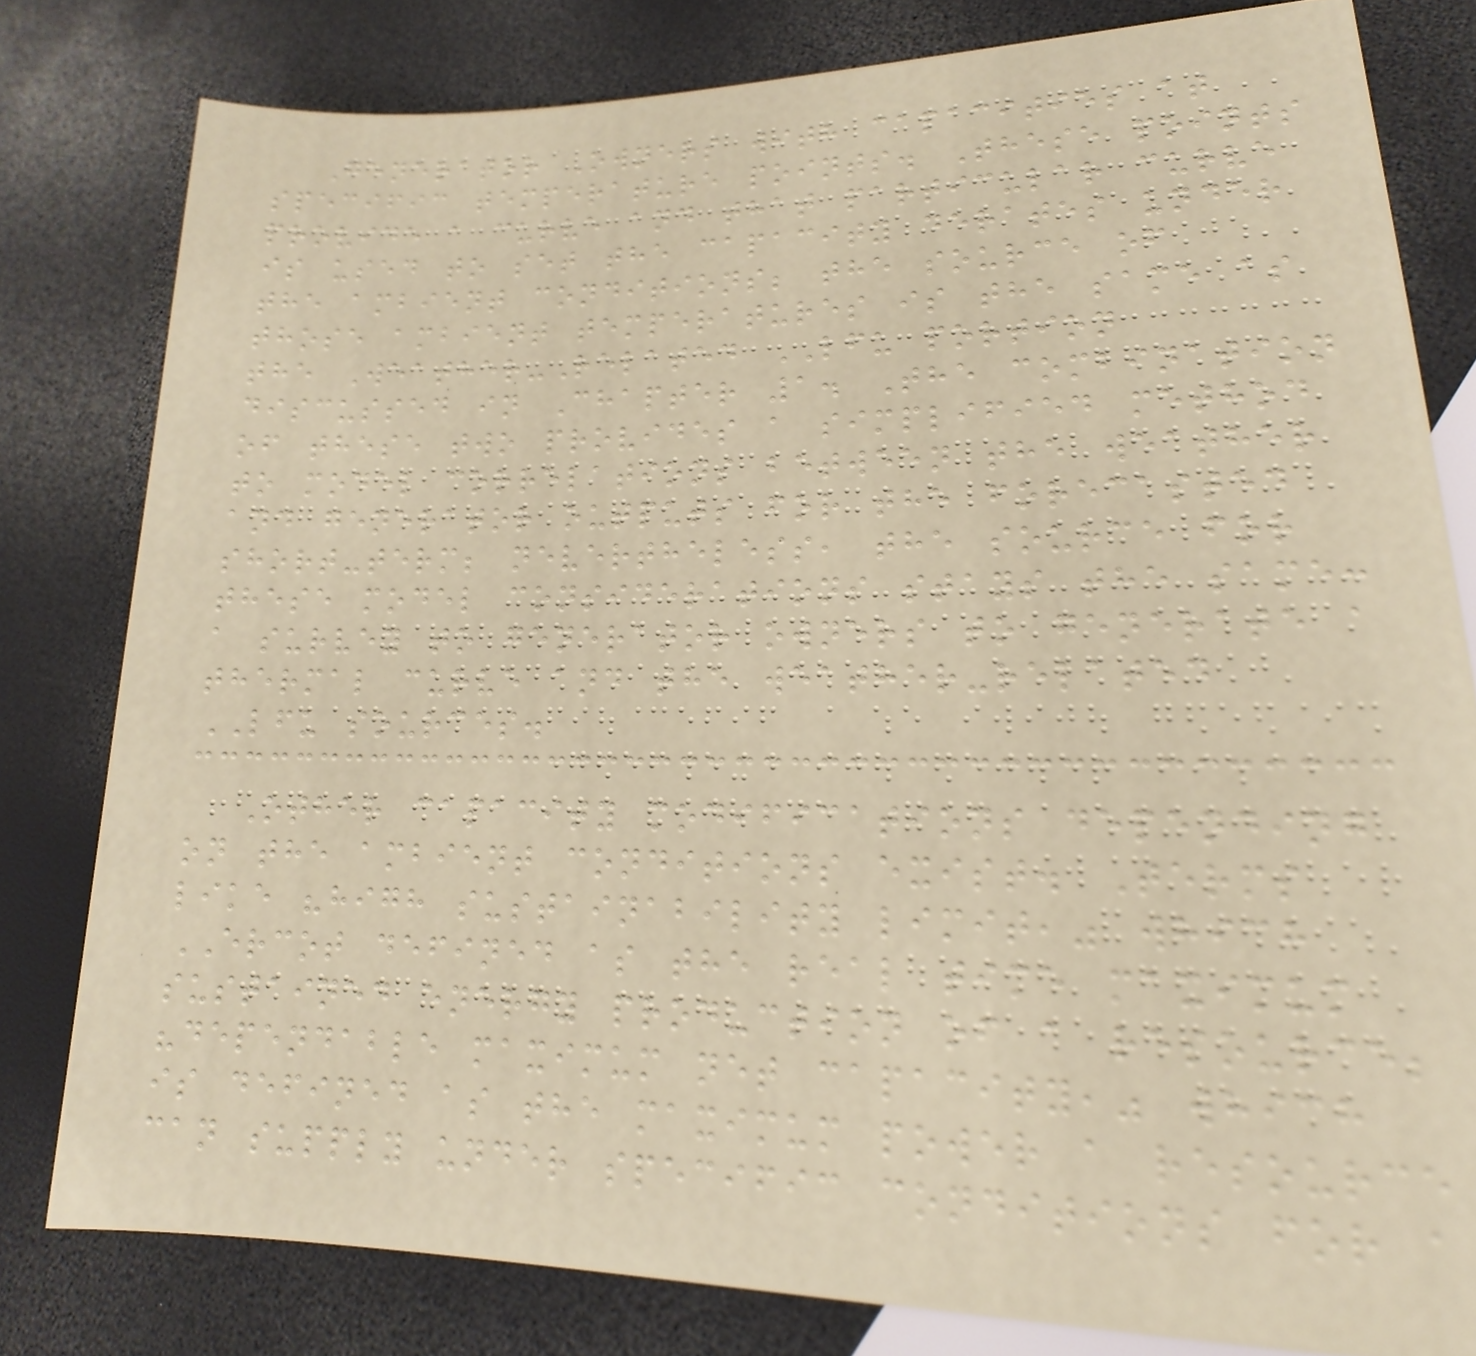Generator Owners with capacities at
specific temperature points. These points
provide a curve and that particular curve
is used to set the capacity derates under
the ambient conditions; the source of
those ambient temperatures is the same as
the Weather-Related LFU portion
discussed in Chapter 1. The combination
of these two provides a simplified method
to model correlations between the weather
and generator outputs for the forecasted
short-term; nevertheless, the source for
these model considerations stays the same:
a survey to generator owners to generate a
thermal curve and the weather-related
LFU sources.
Other capacity modifications depending
on the ambient conditions exist. Terms
like "high sustainability limit," which
ERCOT defined as the real time maximum
sustained energy production of a resource;
"dependable maximum net capacity," which
is defined as the maximum power a resource
can supply under specific conditions for a
